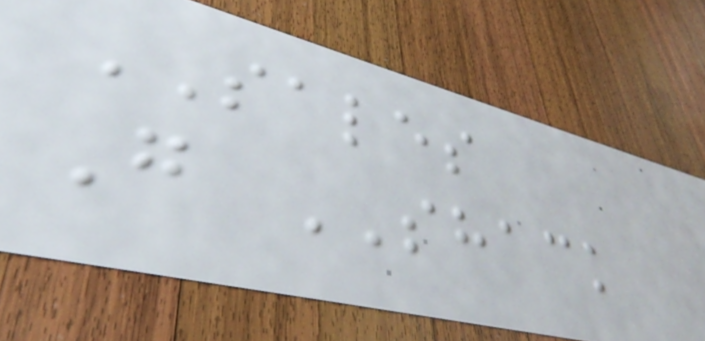SALES
G SHACK
